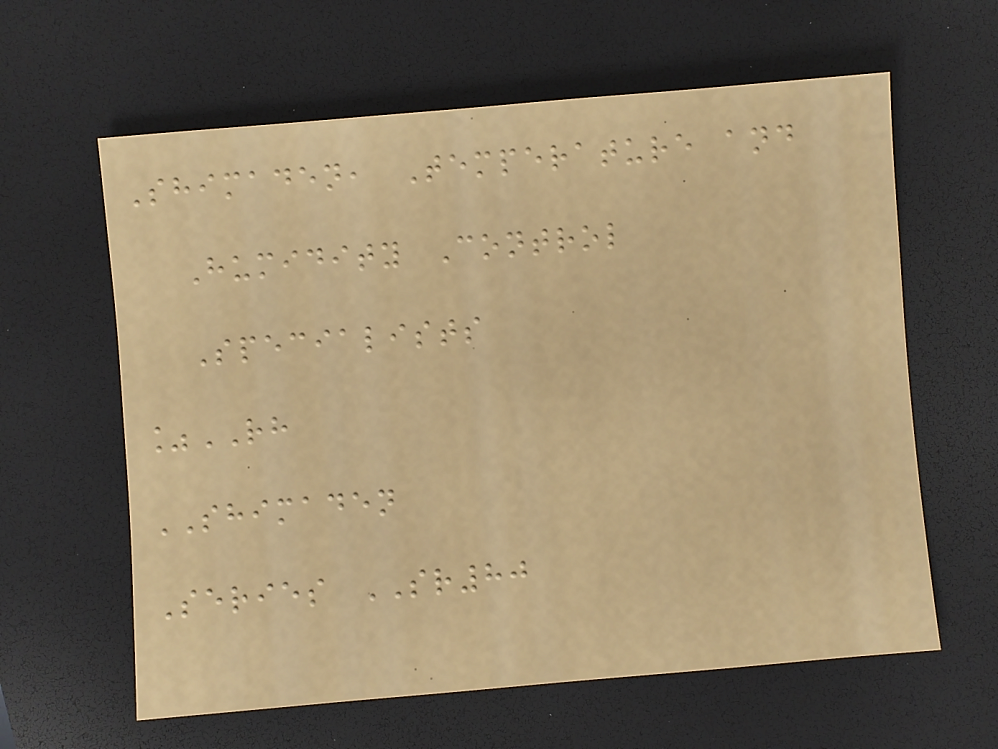Shimaden, Temperature and
Humidity Control
Specialists
%RH
SHIMADEN
Series SR80
